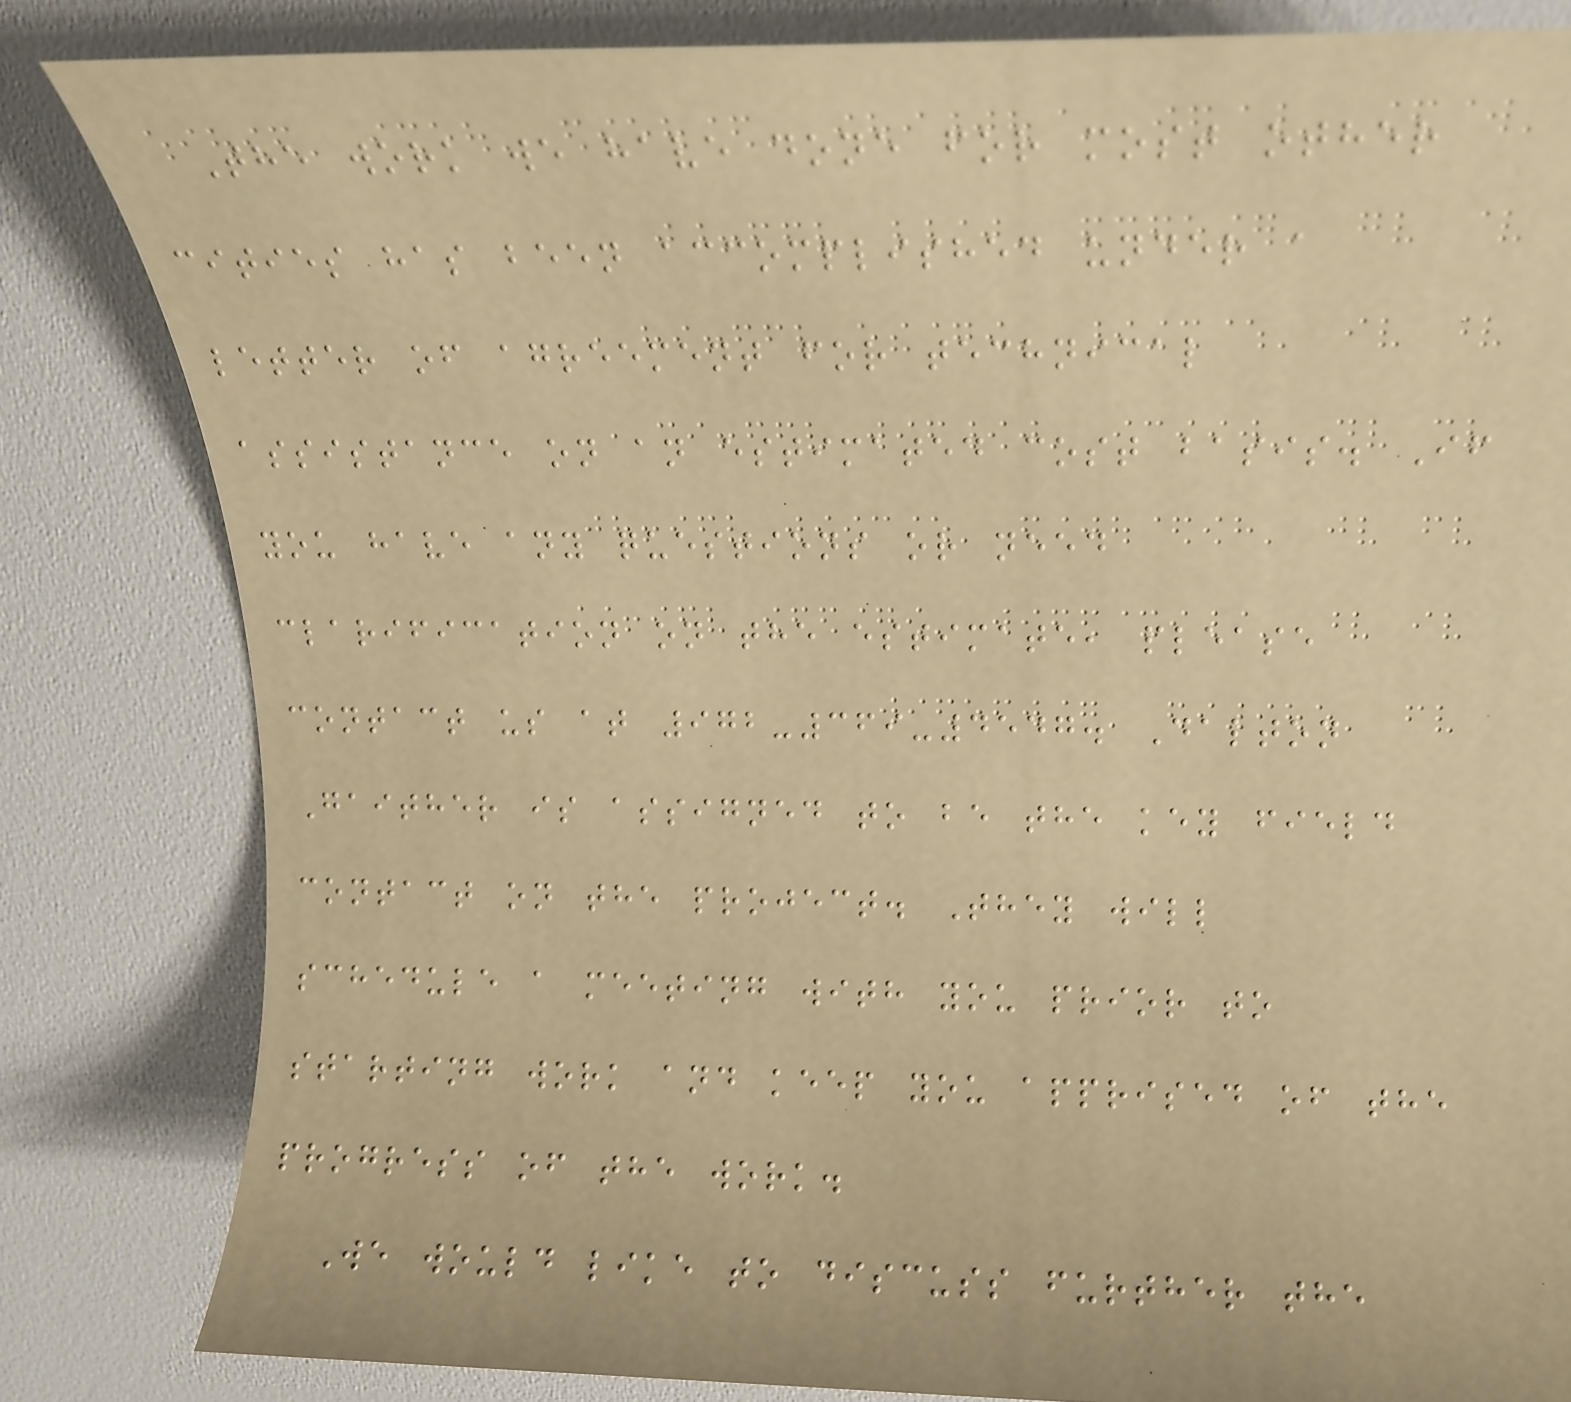The work we have done for most other
cities has been accomplished under a
letter of agreement for technical
assistance on an estimated cost basis. If
you have any questions or need
clarification on the estimate, please
contact us at 972-369-4547. Dalton
Gaither is assigned to be the key field
contact on the project. They will
schedule a meeting with you prior to
starting work and keep you apprised of the
progress of the work.
We would like to discuss further the
